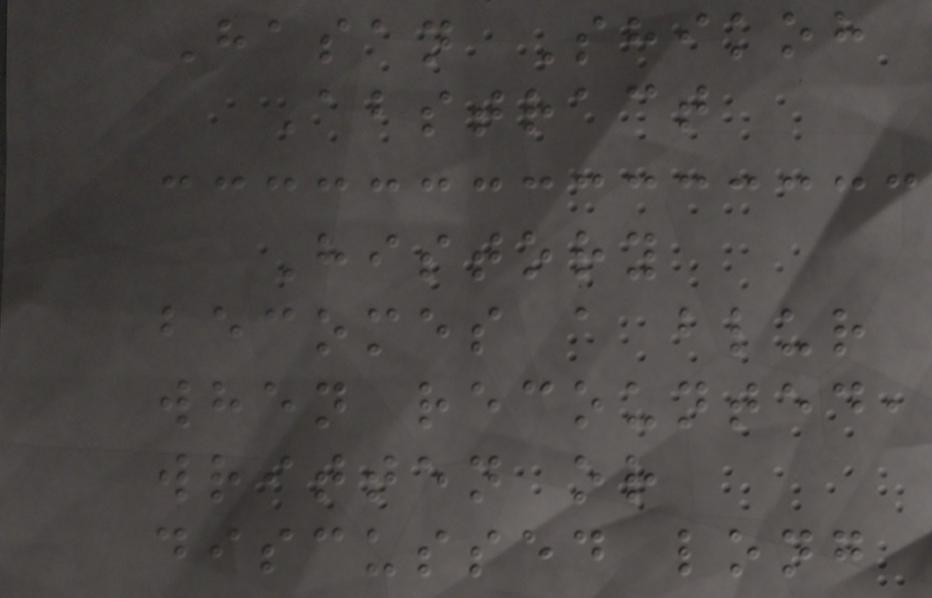Hasan Shikoh
Abstract
History
becomes a blur
when recounted,
written or
discussed long
